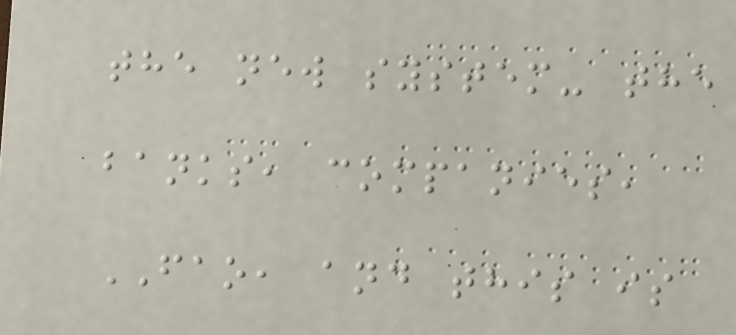the new system- the
banks, companies,
FAO, and this is
